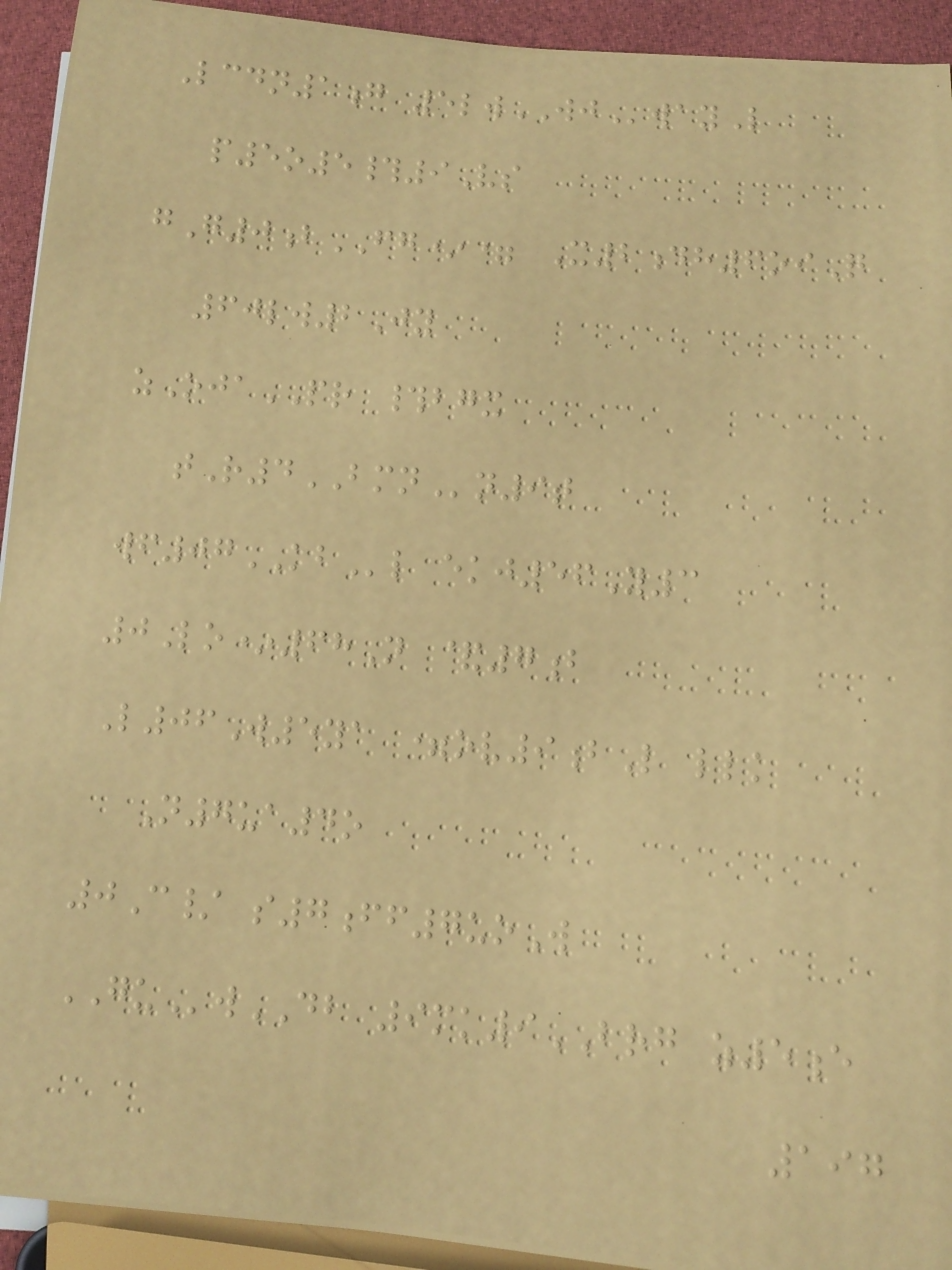Lcdn1g 5lwWJwayL
p5o5#9Vs
gG0bFG*= X2dh6oiQ
60lw2Jy
zOjaPR #bgx
tR4BMNn9t
wf07KBl ekj56Y3
0Lo*68N &7b
L06W5ya =ov9bL llk
N7ua4o
0C/ s7ff7uoW
GUwDB 9mk9BRG z5e
197
